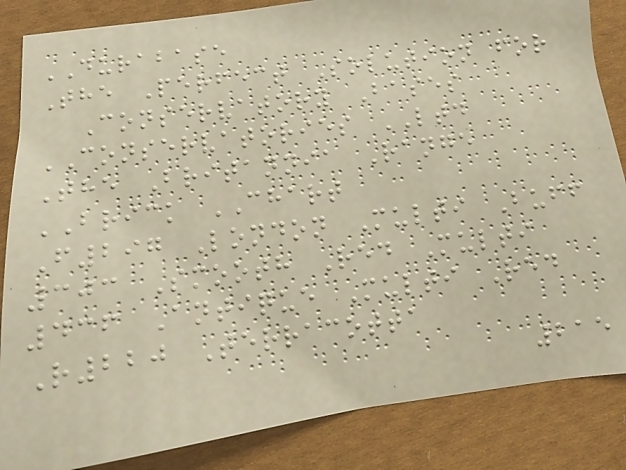DURABASE
The Perfect Solution for
Conservatory Bases
CONSERVATORIES LTD
The Britannia Range
BRICK CHART
F297 London Multi Buff
303 Smooth Red Multi
436 Antique Multi Red
R220 Terracotta
215
